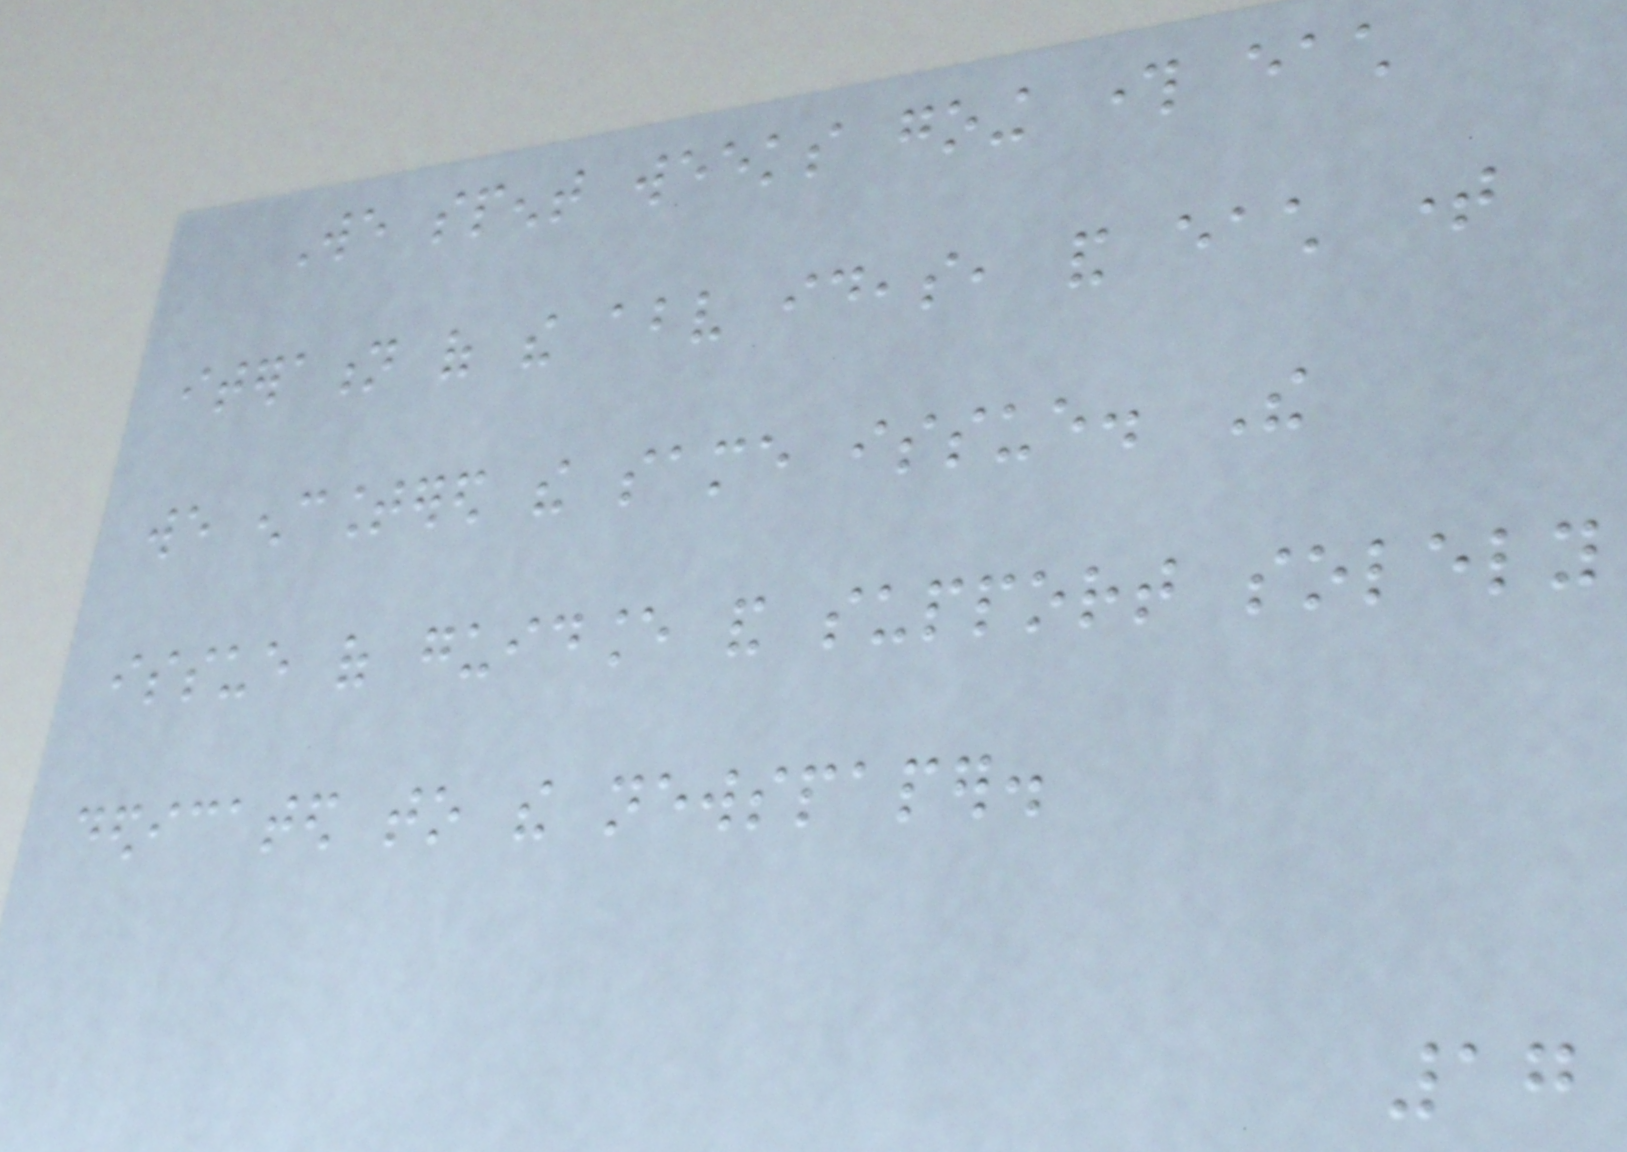We spent weeks going through each
iteration of the above ideas, and each time
we encountered the same issue. The
issue of guidance and support solely
dedicated to the newspaper.
17
